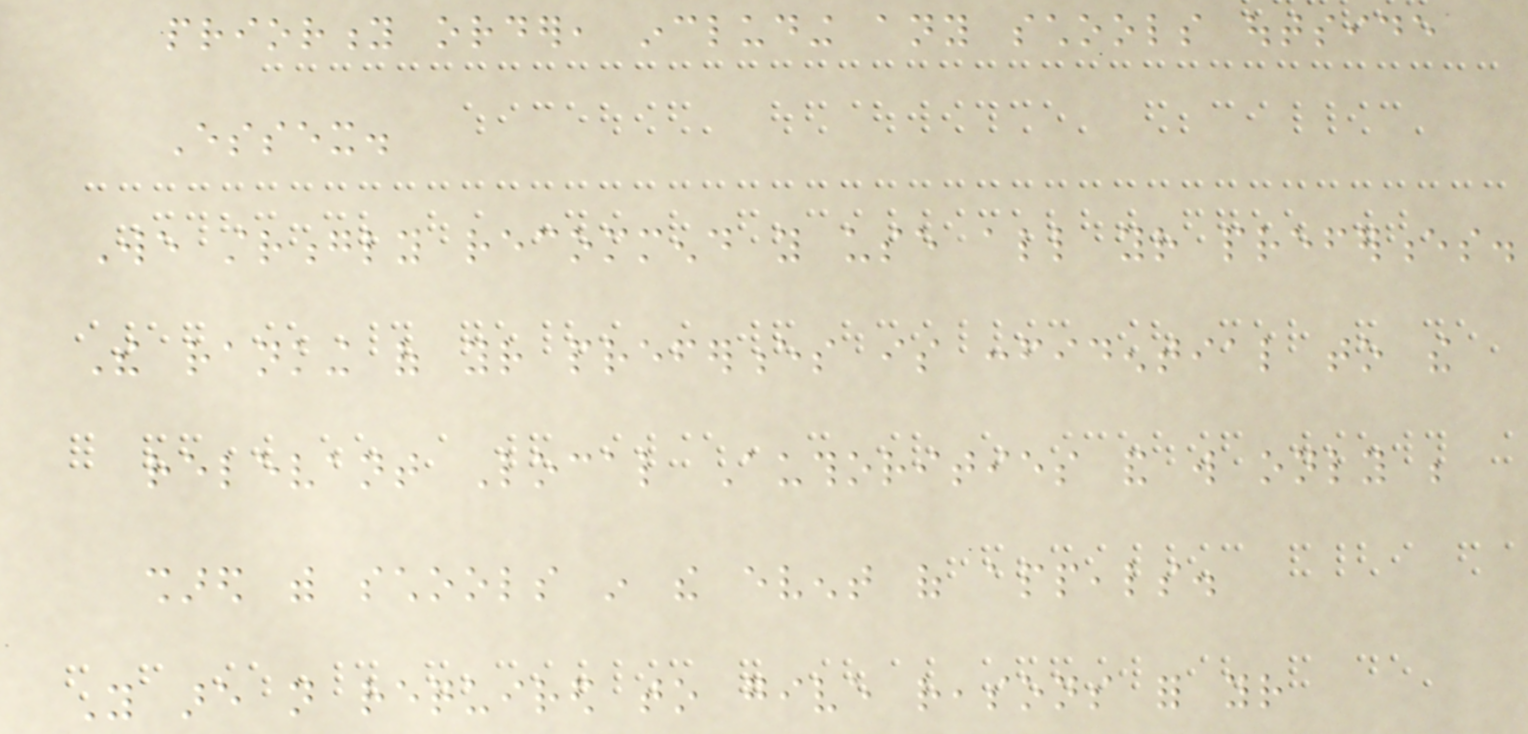priority order, including any schools outside
Essex.
We strongly recommend you use all your preferences.
The ranking of your preferences is confidential to the
relevant Local Authorities and will only be
shared with schools in the event of appeals.
You are not required to give reasons for your
